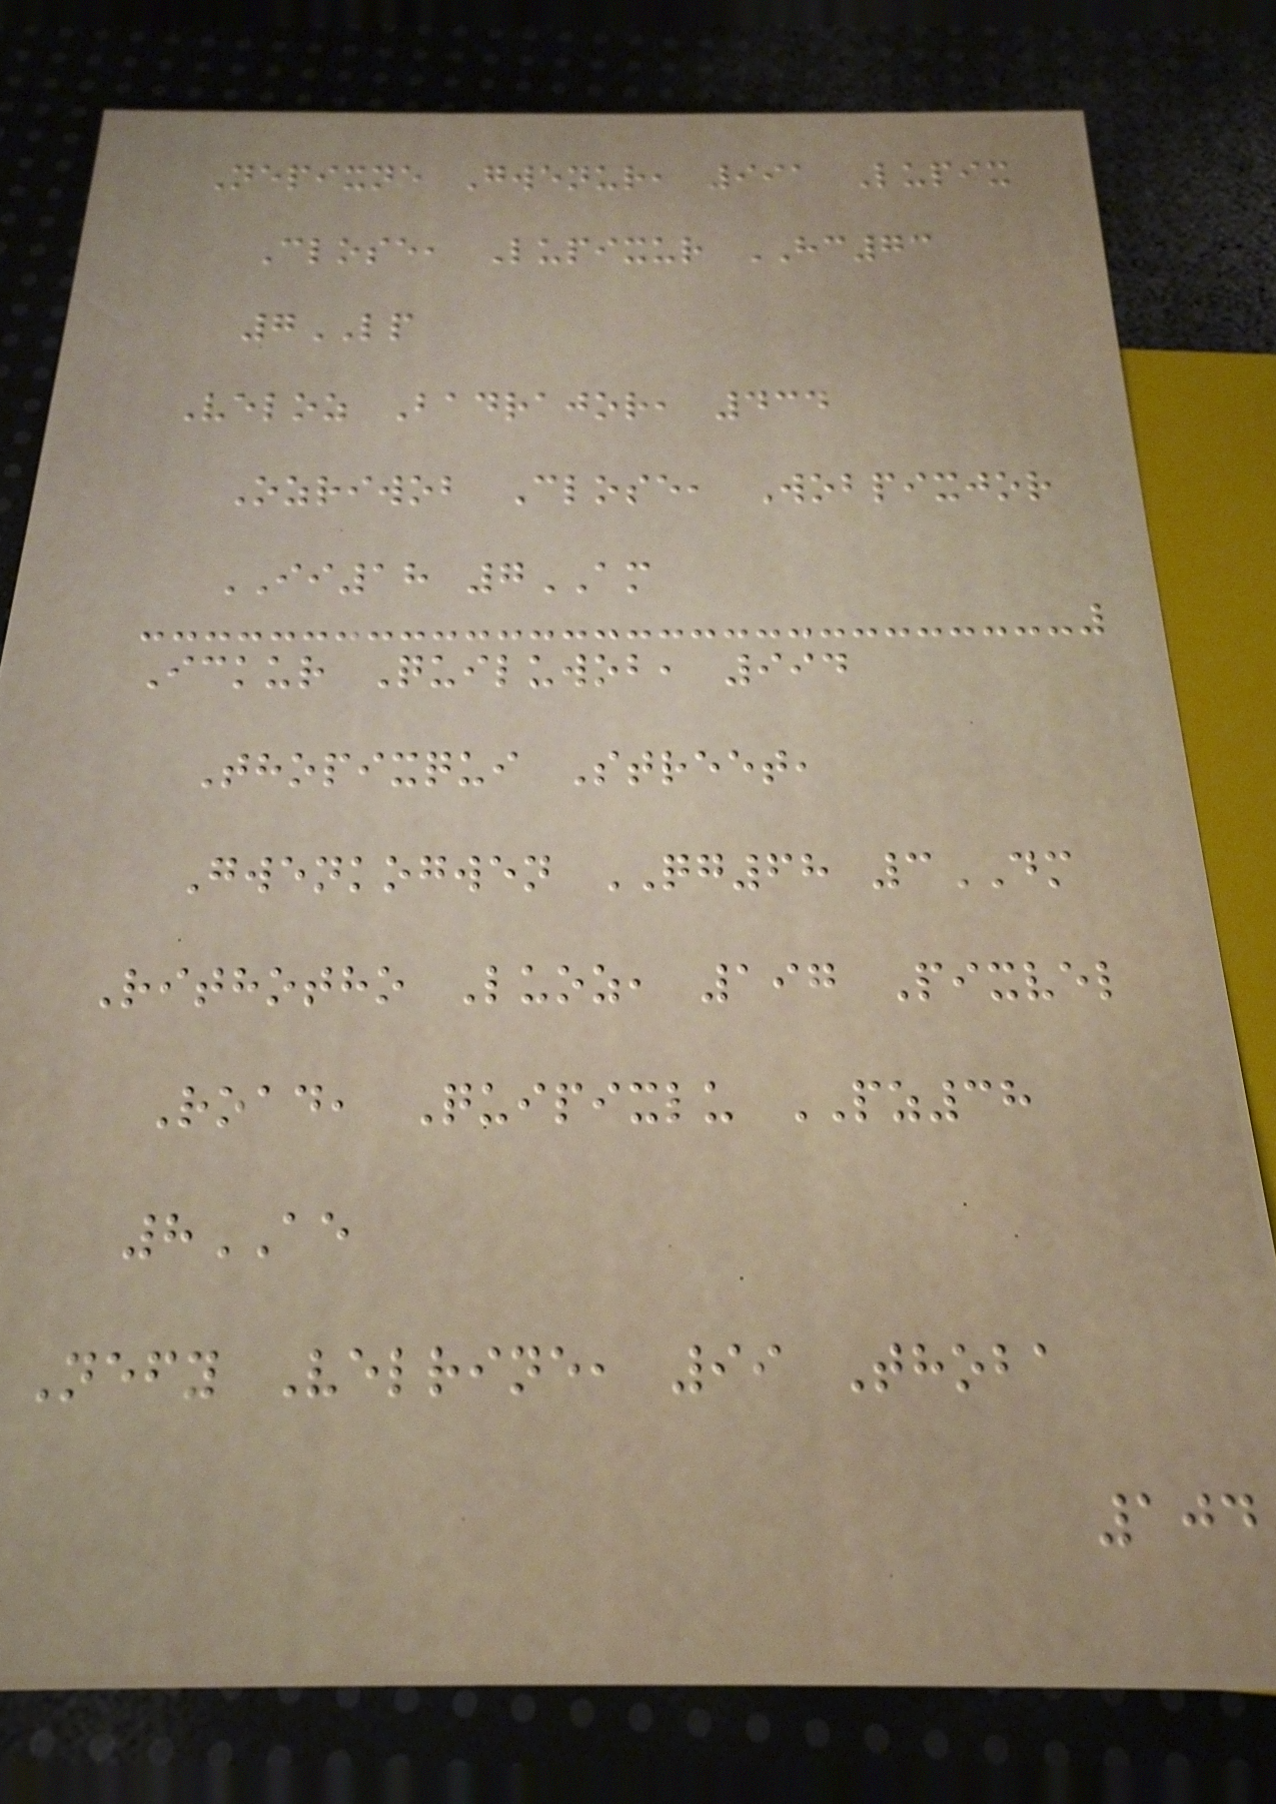Nepixne Gwenur, 991 Lupix
Close, Lupixur HC73
7LP
Veloz Badrajor, 434
Ozriwob Close, Wobpixjor
II18 7AM
Ickur Quiluwob, 994
Thopixqui Street,
Gwenkogwen QG68 3DM
Rithotho Luoz, 197 Pixvel
Road, Quipixlu PZ38
8AE
Nefy Velrine, 99 Thoba
104
